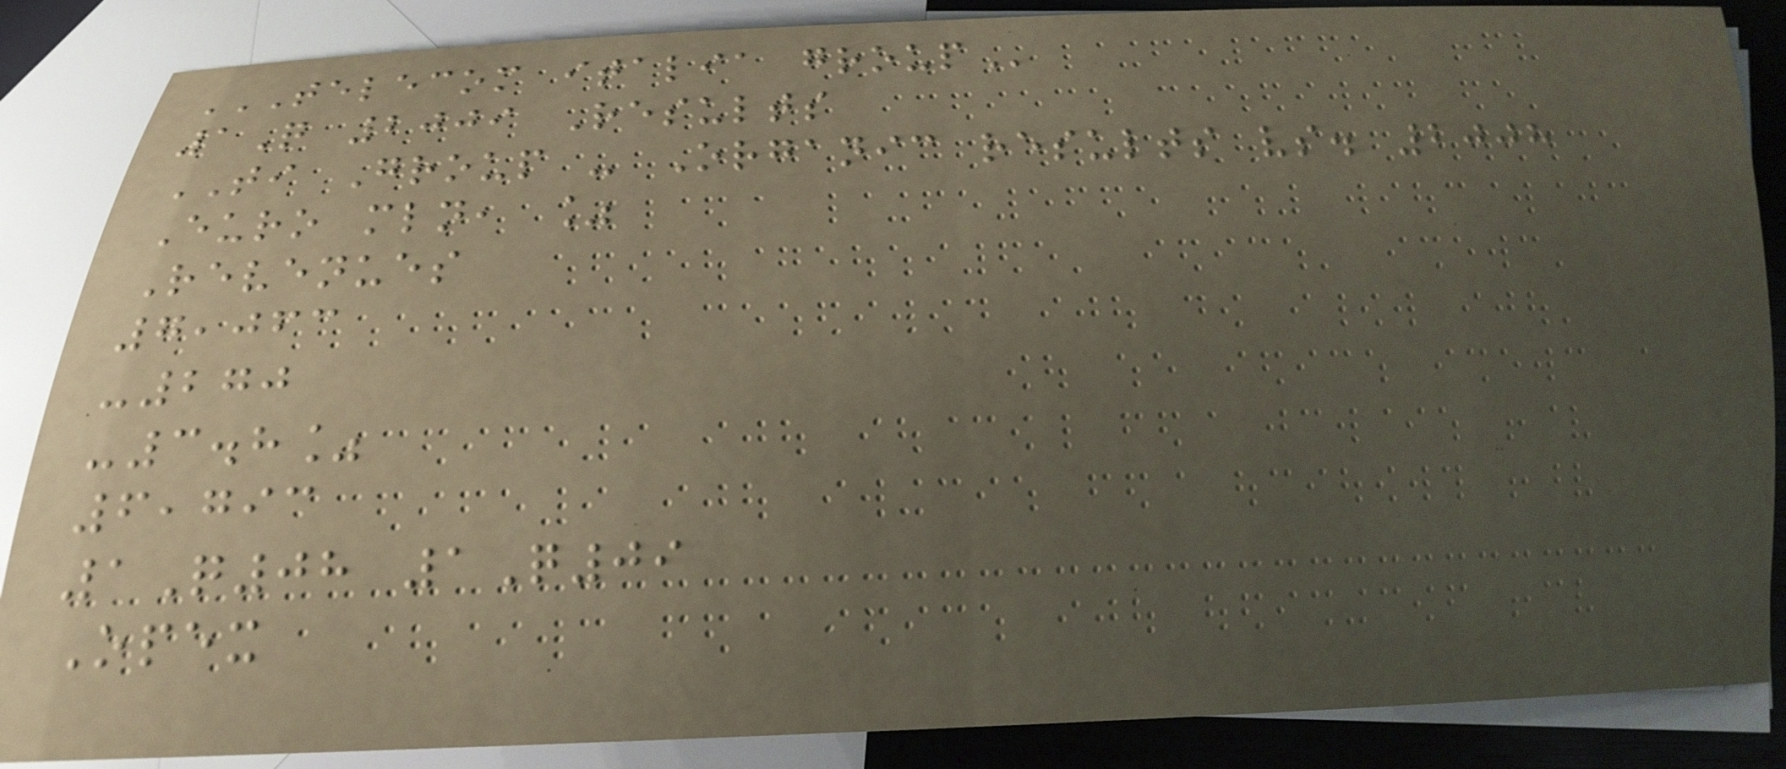TELECOM ITALIA GROUP
1Q 2009 Results
TI Group - Organic results vs. 2008
Euro mln, %
Revenues
7,063
-270
-3.8%
6,793
1Q08 1Q09
Opex
